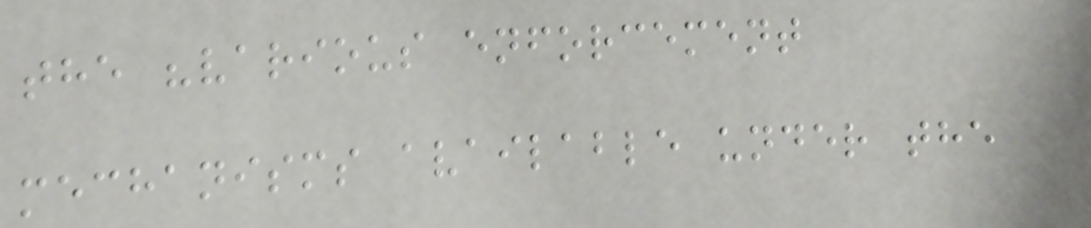the "various enforcement
mechanisms available under the
